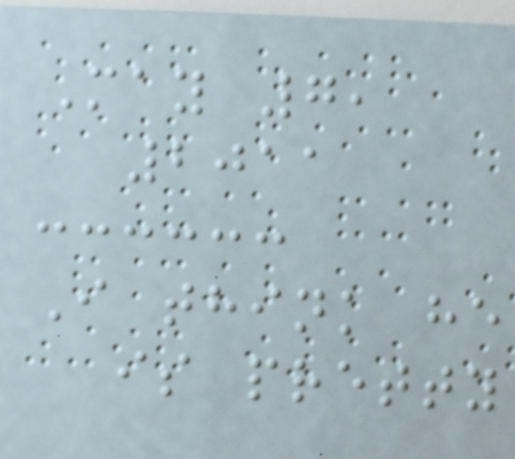May 7,
2011
I think he
is pretty
